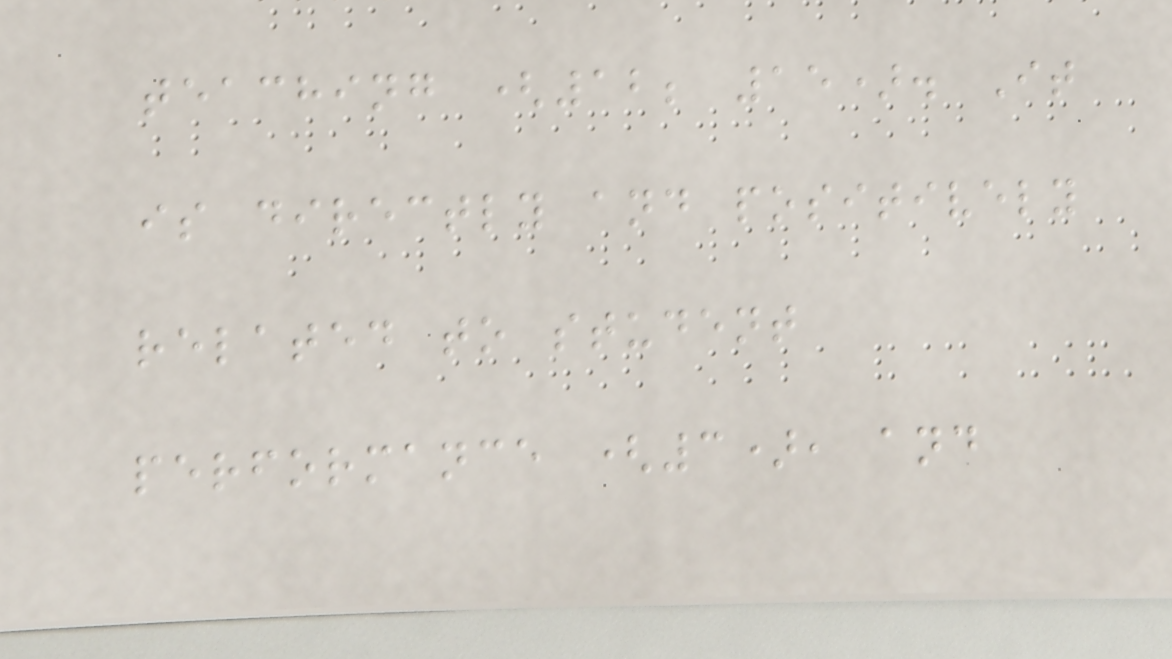teaching (12; 15). It
is directly and positively
related to student
performance (3), and
